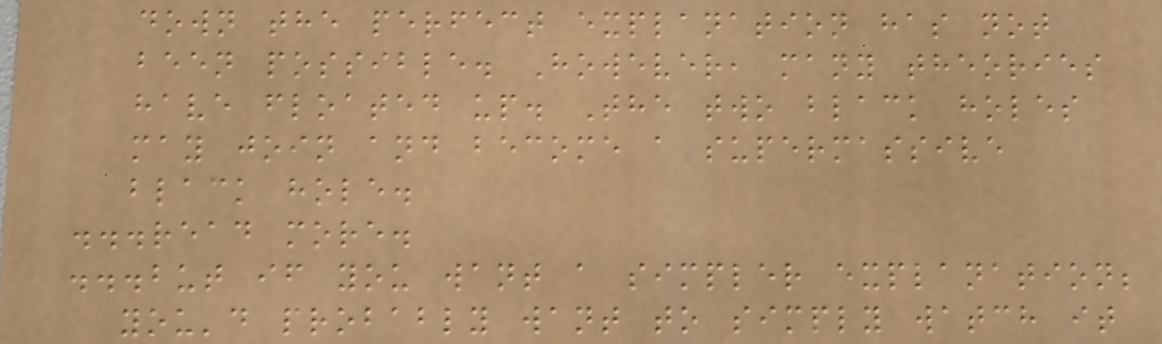down the perfect explanation has not
been possible. However, many theories
have floated up. The two black holes
may join and become a supermassive
black hole.
...read more.
...but if you want a simpler explanation;
you'd probably want to simply watch it
